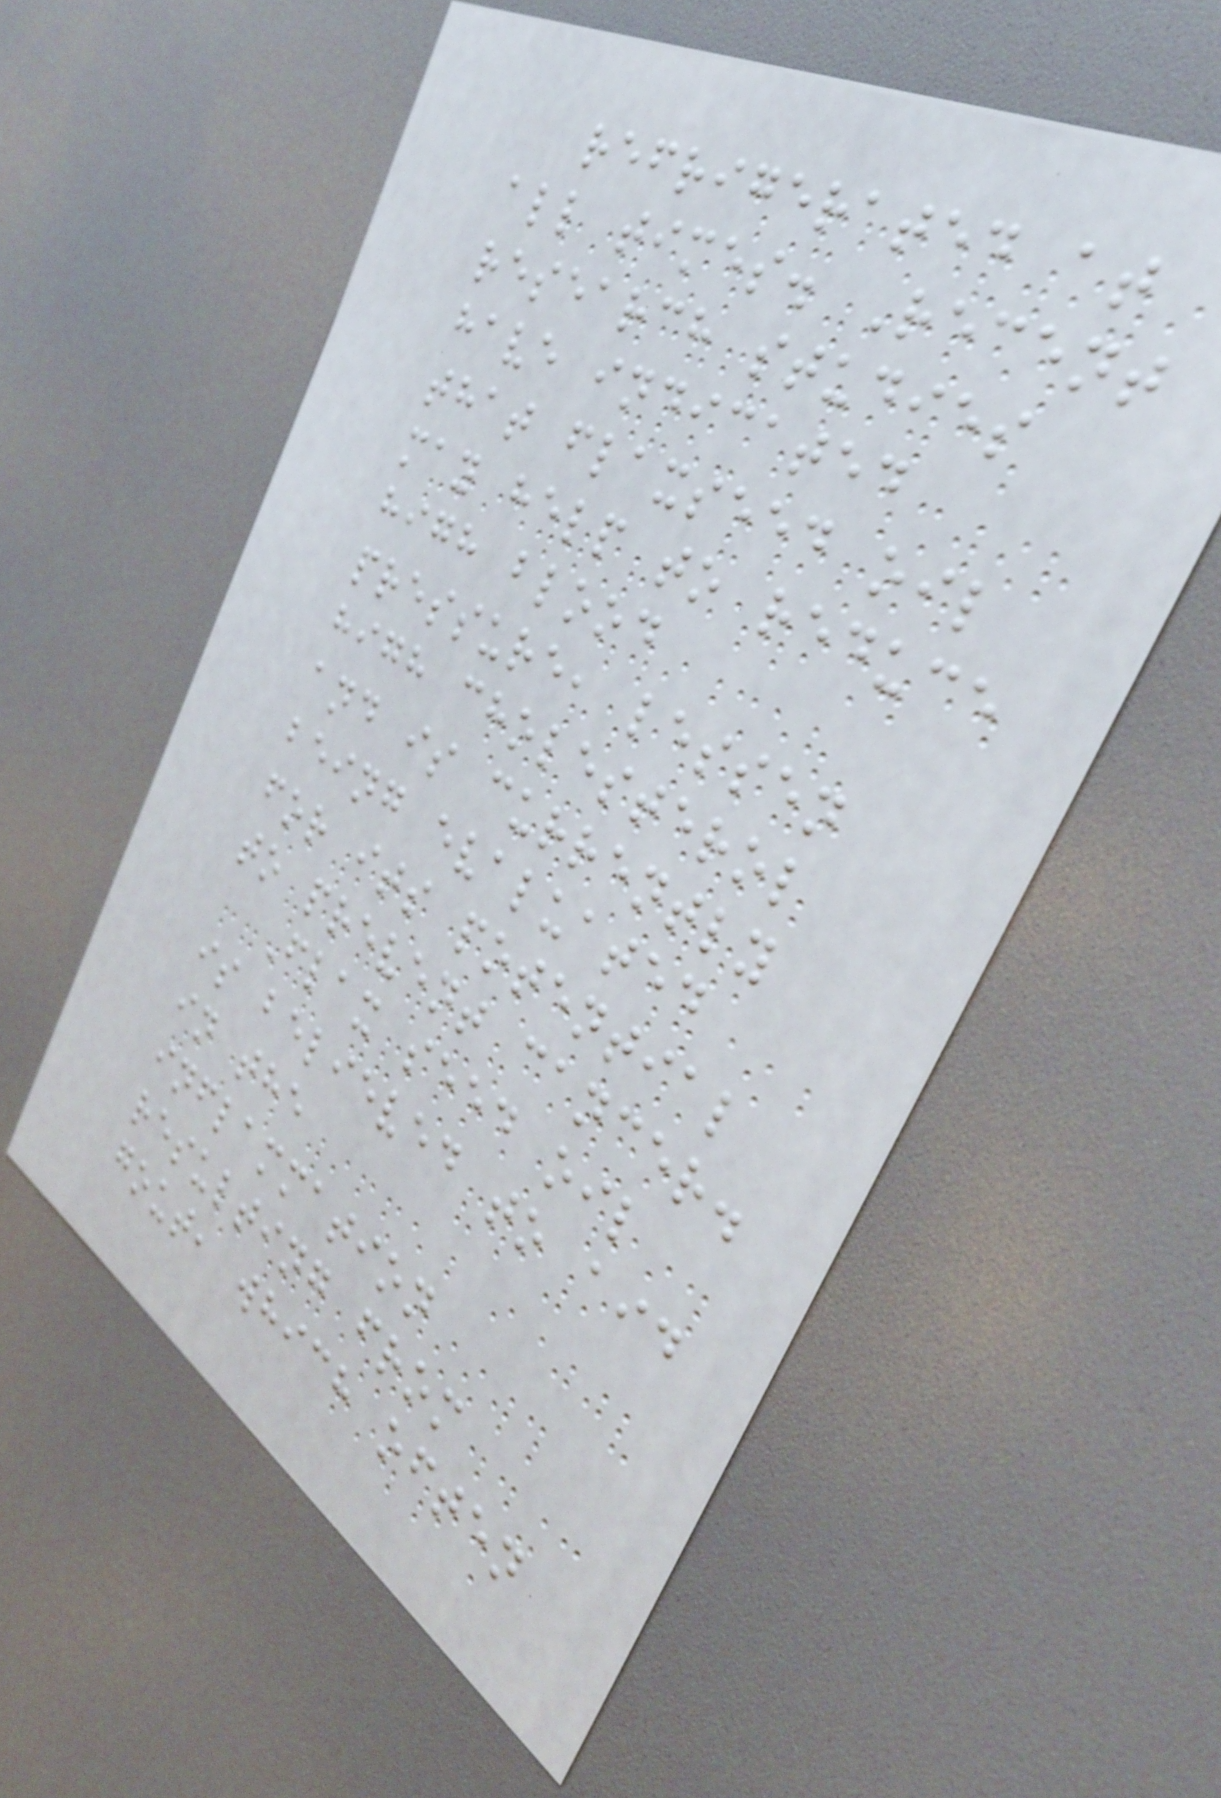refrigerated at
all times. Recent
research studies
have indicated
that flaxseed oil
may help to reduce
high blood
pressure, lessen
high cholesterol
and is currently
being evaluated
for its potential
to prevent cancer.
Flax seed oil
is believed to aid
in the
inflammation
resulting from
gout, which often
